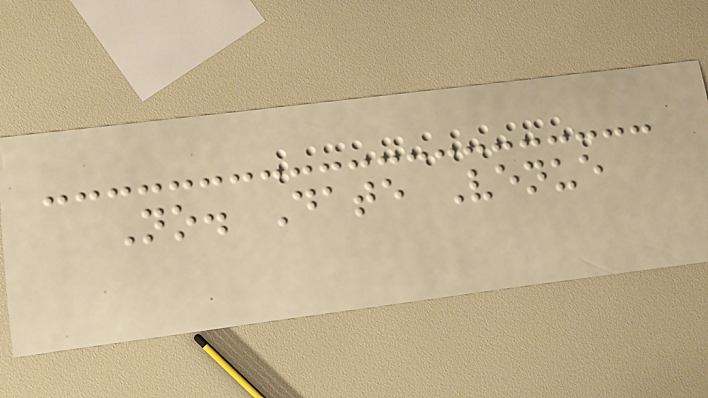No. Date Venue
